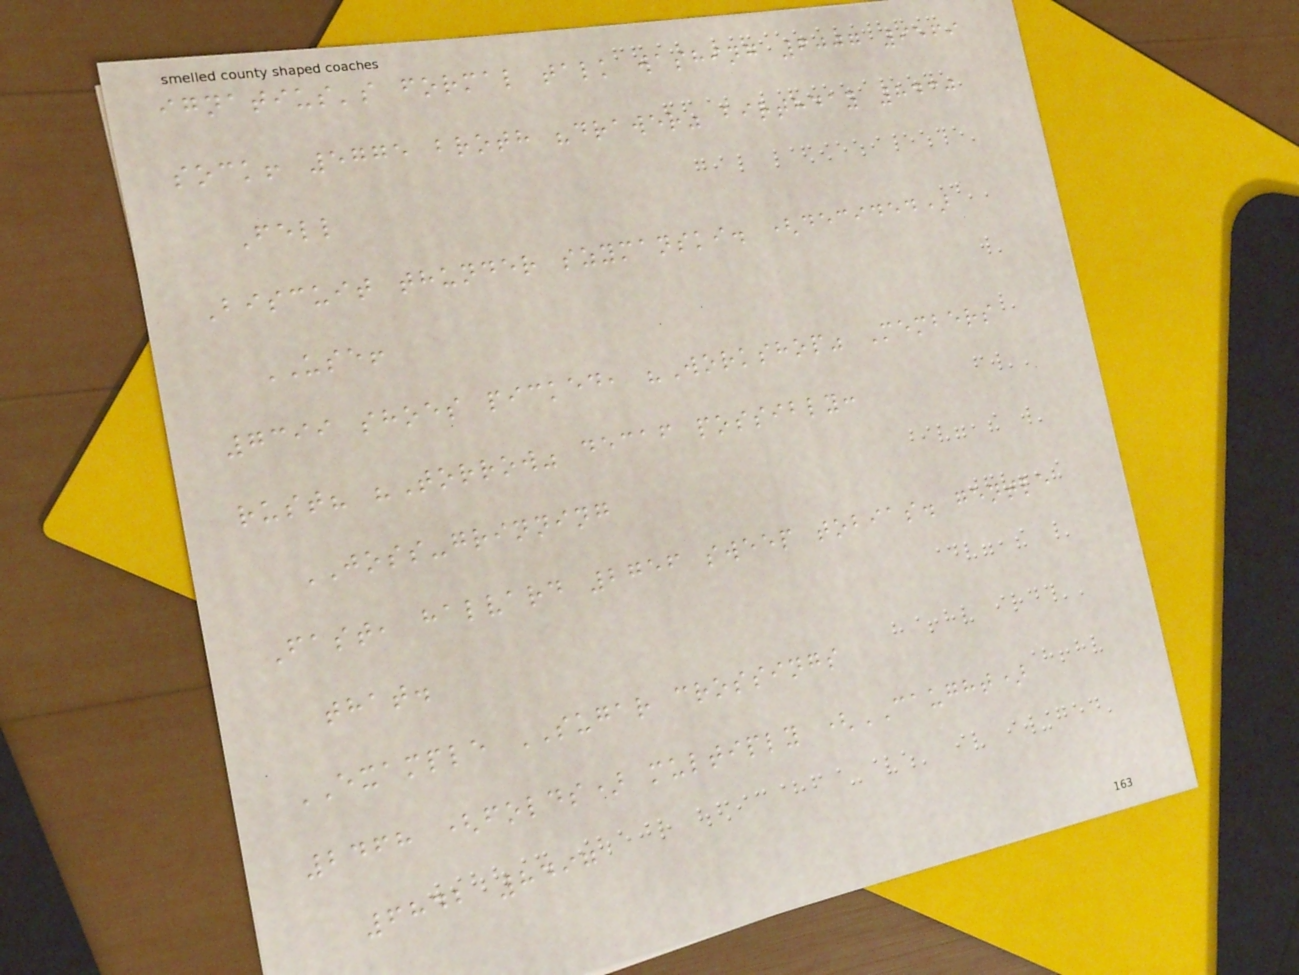ignatius's formal talk washing 6007 9569
sock! 5775 broth "drawer" birthday 8430
Fell
Biscuit thunder szymanski. (decided)
USE!
7399 shoes picked, "Workshop" Members
rust? "Torrow" decaf possibly:
JOSS-grinning
Fast, halvard 2756 sweep tobias. gentle
that.
EXAMPLE SUGAR crossings
2468 (folds) multiply (CAUGHT)
6842 8497
